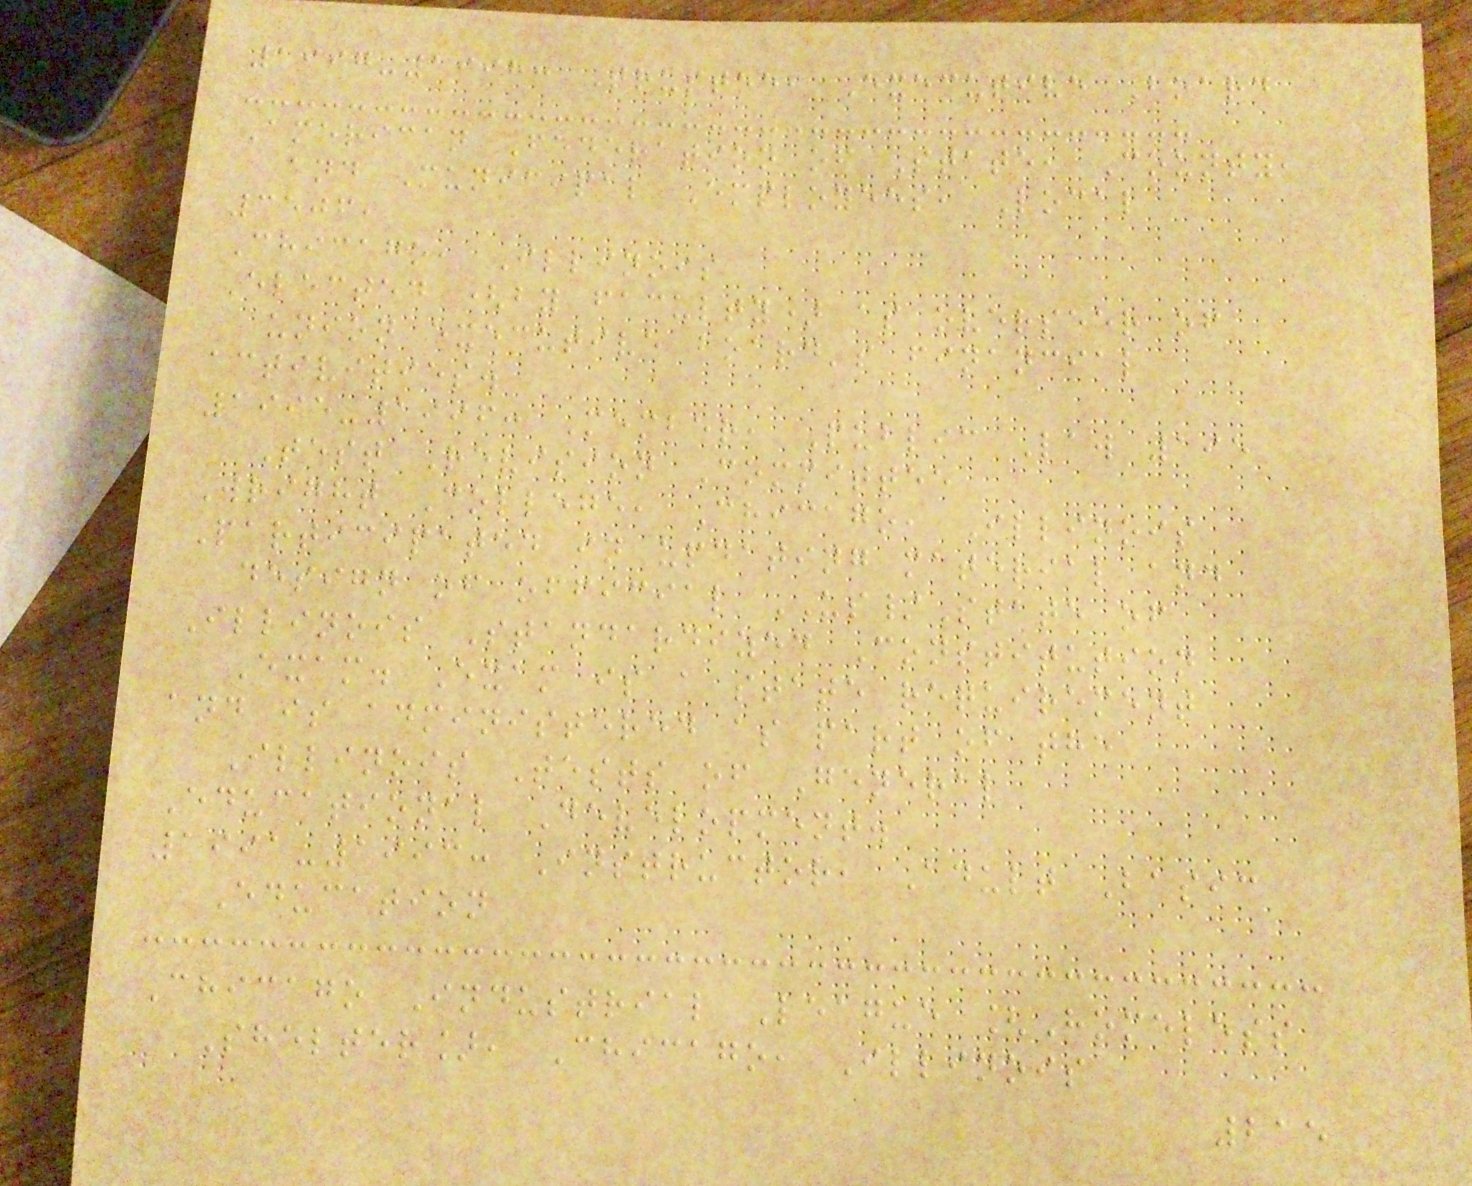1997-1998: Trustee, Executive Board
American Federation of State, County,
and Municipal Employees, Local
3506,
Chicago, Illinois
Elected (by faculty) as overseer of
union executive board's financial
activities.
1995-1996: Member, Public Law 195
Test Revision Committee
Wright College, Chicago, Illinois
Participated in updating material and
design of official US/State of
Illinois Standardized Constitution
Exam. Exam is a state requirement
and is administered as part of the
Illinois Tests of General
Educational Development.
1991-1993: Instructor, Adult Basic
Education
Chicago Industrial League [Homeless
Shelter], Chicago, Illinois
215
